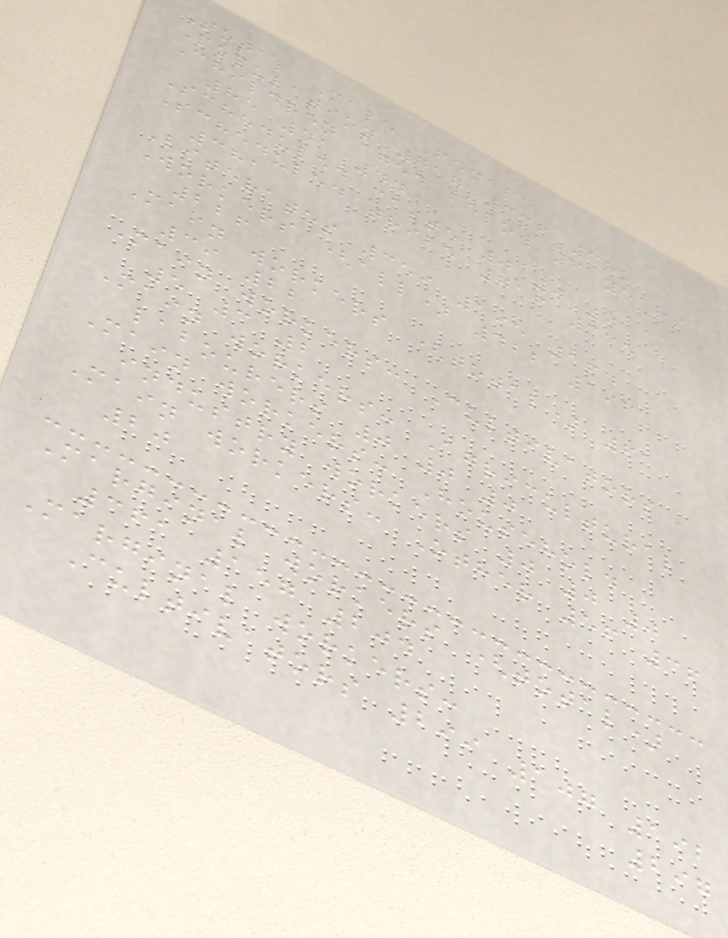Total Male Female
Population 717 336 381
Children aged below 6 years
85 41 44
Scheduled caste 0 0 0
Scheduled tribe 716 335
381
Literates 359 195 164
Workers (all) 422 196
226
Main workers (total) 61
39 22
Main workers: Cultivators
5 3 2
Main workers: Agricultural
labourers 0 0 0
Main workers: Household
industry workers 0 0 0
Main workers: Other 56 36
20
Marginal workers (total)
361 157 204
Marginal workers:
Cultivators 299 107 192
297
